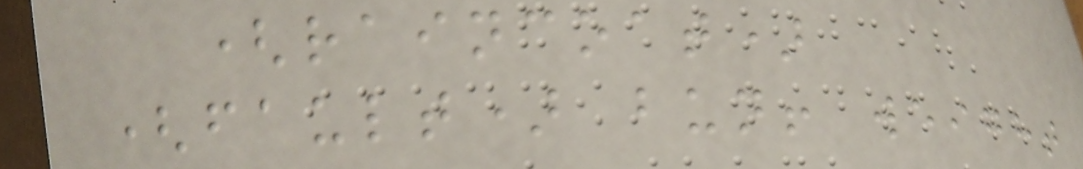(raincoat)
(fault) bun! weight
